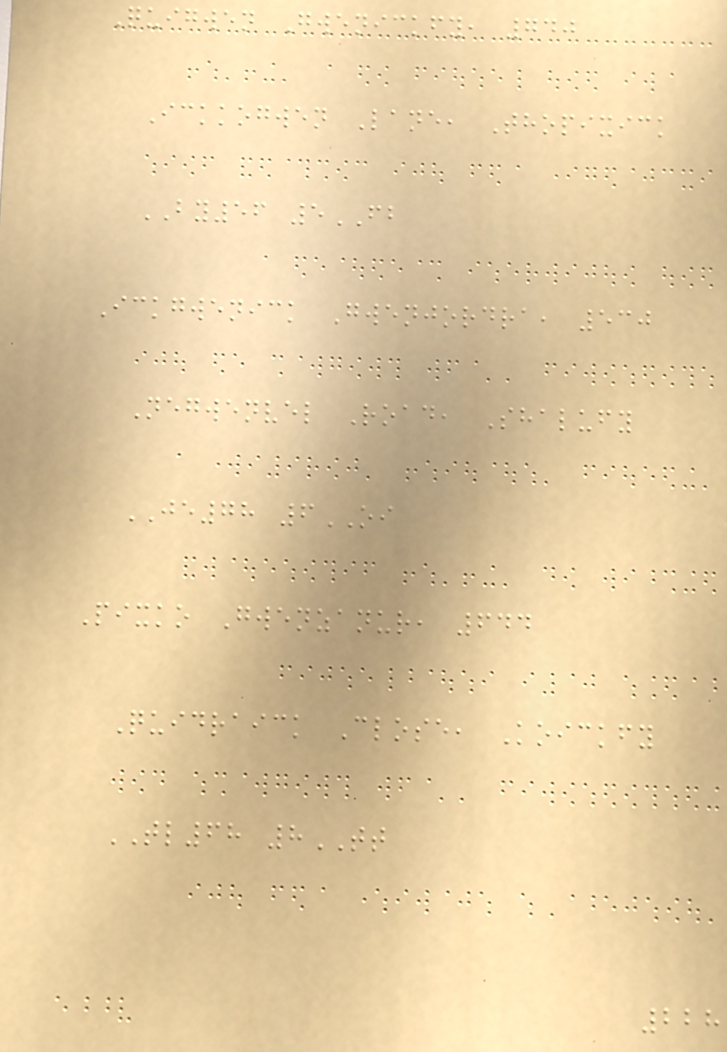Quigwen Gwenickfy, 740
Ickkogwen Lane, Thopixick
BY56 5FB
Ickgwenick Gwenjordra, 530
Negwenvel Road, Shalufy
JE78 6OI
Pixko Gwenzanur, 644
Quidraick Close, Koickfy
TL68 8TT
228
